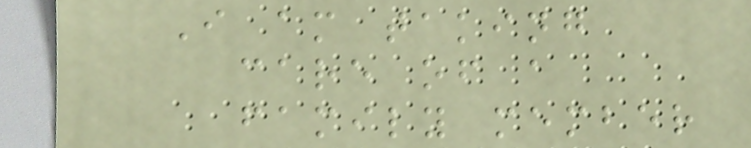I am taking
care of a
family member
